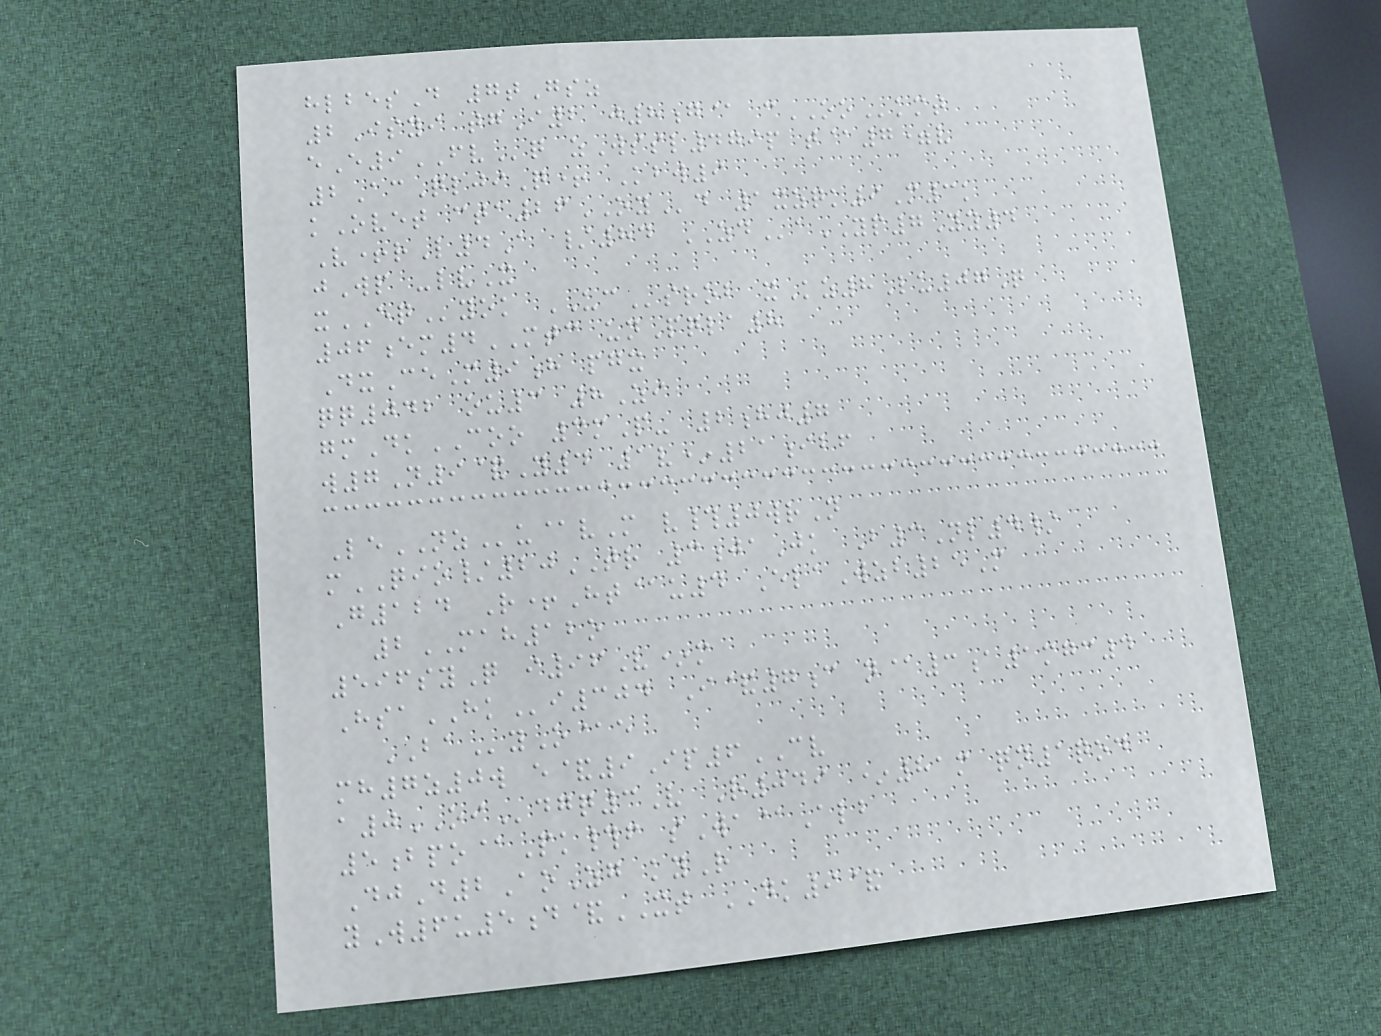hlbesD 7tGsz
2Isyi tgI2 j8g@ cOOkmt
eE9FVq zWssl479p t@7=v
2AcQljiQ+ Kbw9
kOvet cta26OYd 1xzqk9M3k
V+rL4A /84 ZDaYP7Yy4
jWp -lvX
xEQyok UCsrob xKz8Lu07Q
06em4MTC unPqla8
DxCeM9h pgx
qq042 ou3 8Zi
gmDkCOO 3mP- 2hj7
w7N9&Y4 1v*21ibf
LeNZu@vM v#0wrN
mQIO/20TR 3jaJk B3Nl4/
G124 R+Ht@u4 ElaWzb25M
2MAH12o
596syQ i96V*m
HsaHKi304 I&7c n@3a1mgc4
BAyO@e
mh7z0w e&9Ip6CV
a0OIdgq3V R049 *81m qn1qod
5bpo@Pk#f sWa@Alb
DjD2AoZg kyR
yW6u5d&XT DK9&
